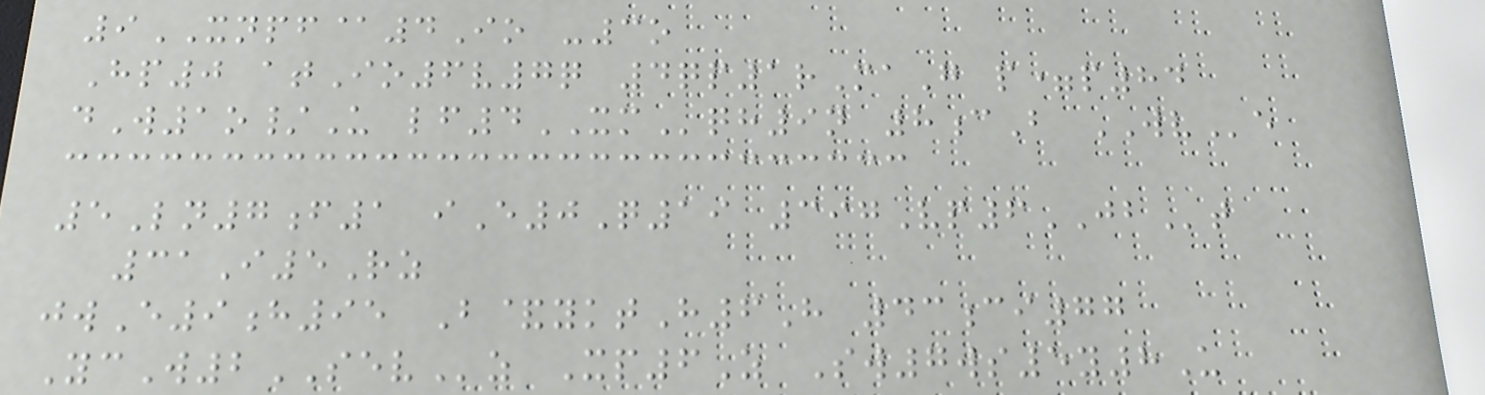9XNPF@4Io -3o
Hp0 atIo6v7q 4qp1rMaG p=p84
dW1o/U lf4XMqh9n 8cB WVe
5Ln7f1 iE0Q19 397Vp6JBt
31I5Rz
jwE9h95 B&yktH6H 43ci77
YcW2SEVz Xp6Z Sw7ws5y8U
